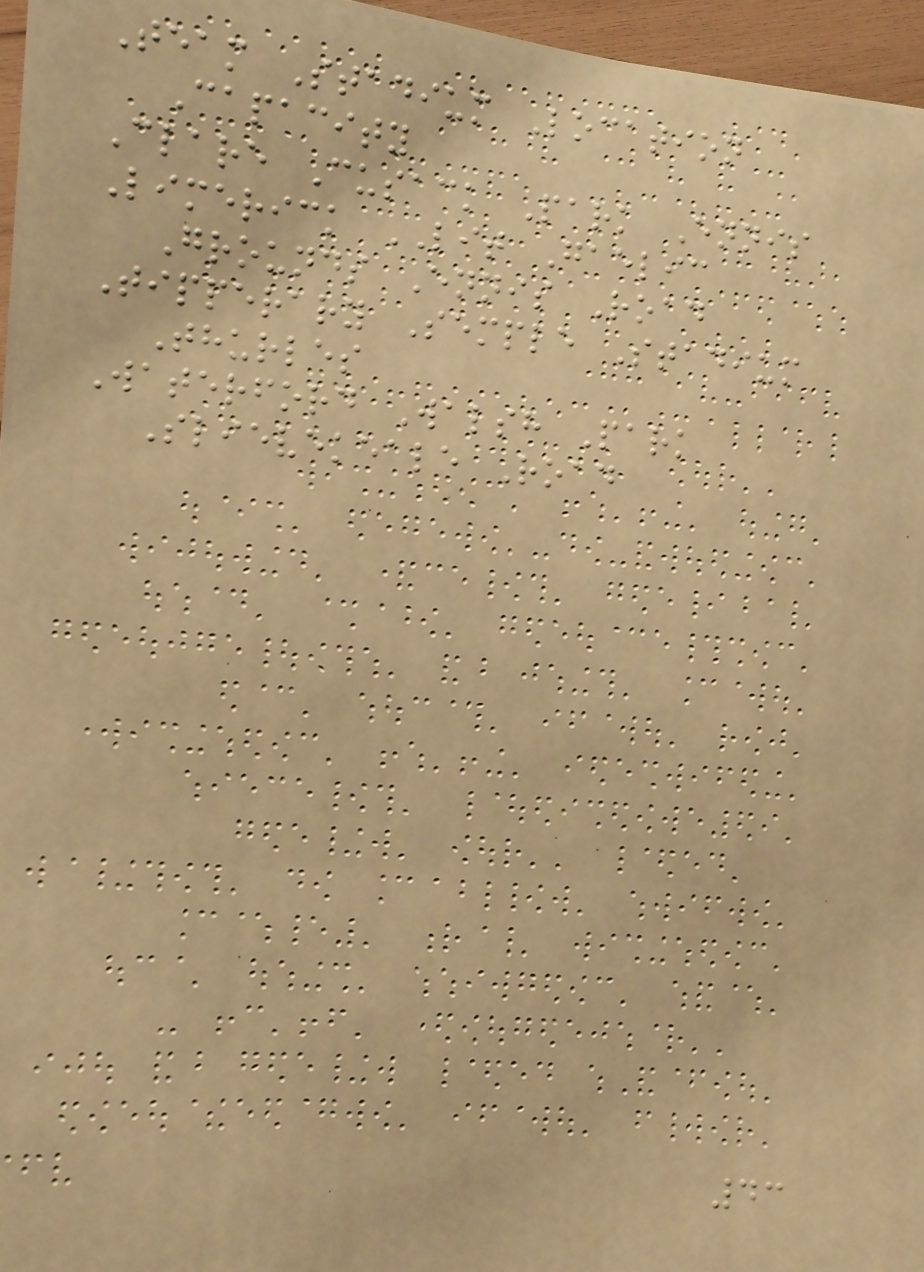Team Stadium Location
Capacity
Clare Cusack Park Ennis
Limerick LIT Gaelic
Grounds Ennis Road
Tipperary Semple Stadium
Thurles
Waterford Walsh Park
Slievekeale Road
43
